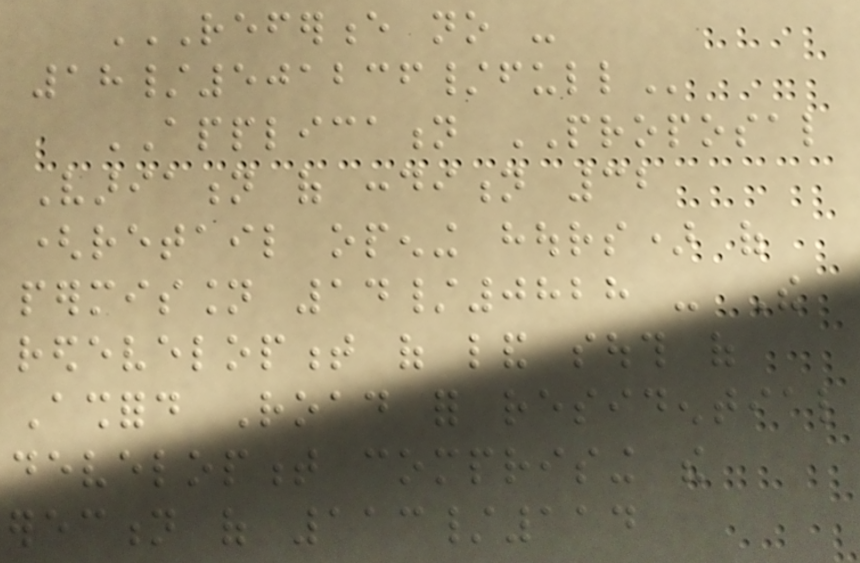REFERENCE NO -
18/501236/FULL
APPLICATION PROPOSAL
Variation of condition 32
(retail opening hours) of
permission 14/0828 - The
redevelopment of land south of
Ashford Road for residential
development comprising the
erection of 113/114
